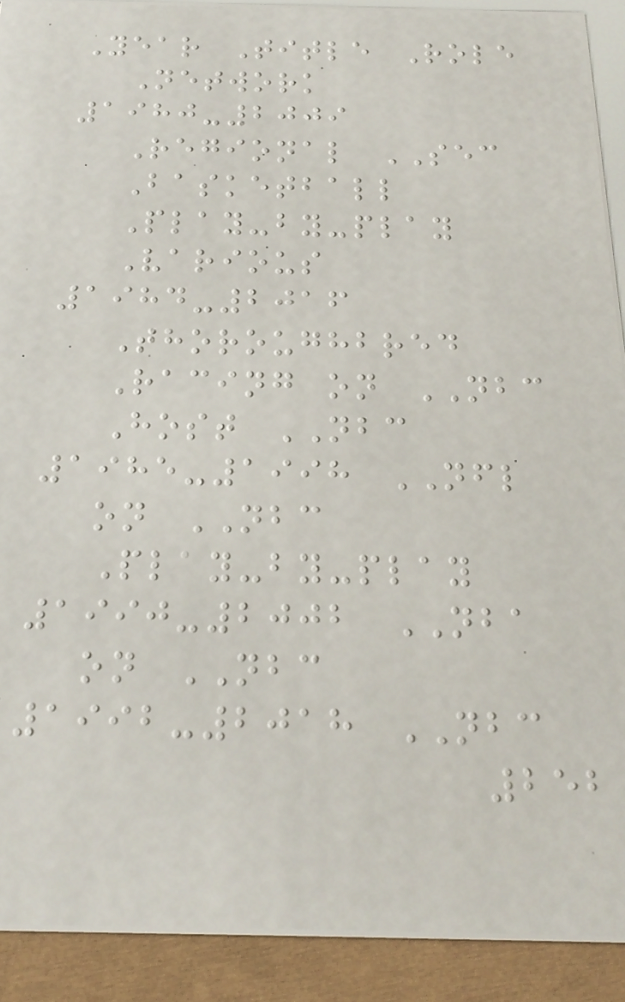Year Title Role
Network
1980-2009
Regional SEC
Basketball
Play-by-play
Various
1984-2016
Thoroughbred
Racing on NBC
Host NBC
1985-1998 NFL
on NBC
Play-by-play
1990-2002 NBA
on NBC
1992-2018 NBC
252
